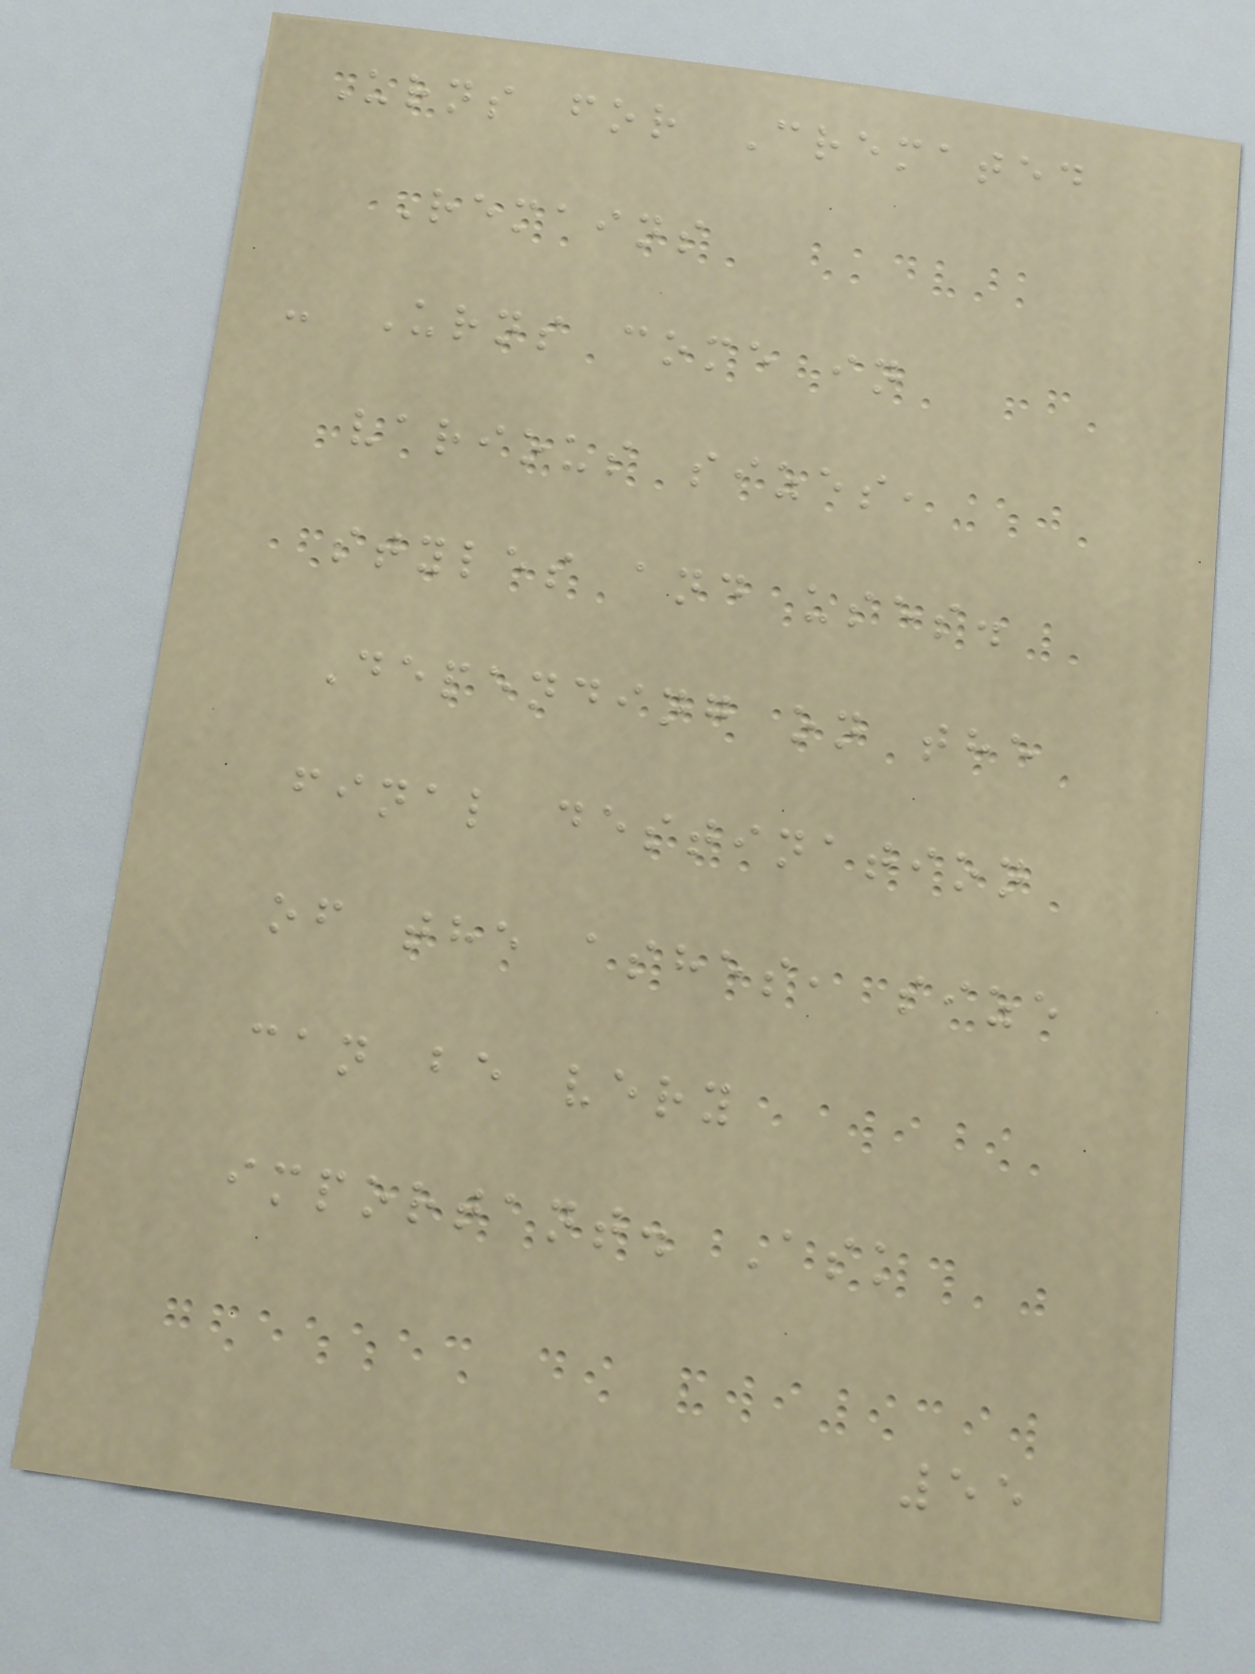Urns for Cremated
Remains
- Urns come in
various sizes,
styles and uses.
Depending on the
final destination
of the ashes, size
can be very
important. Ask
55
